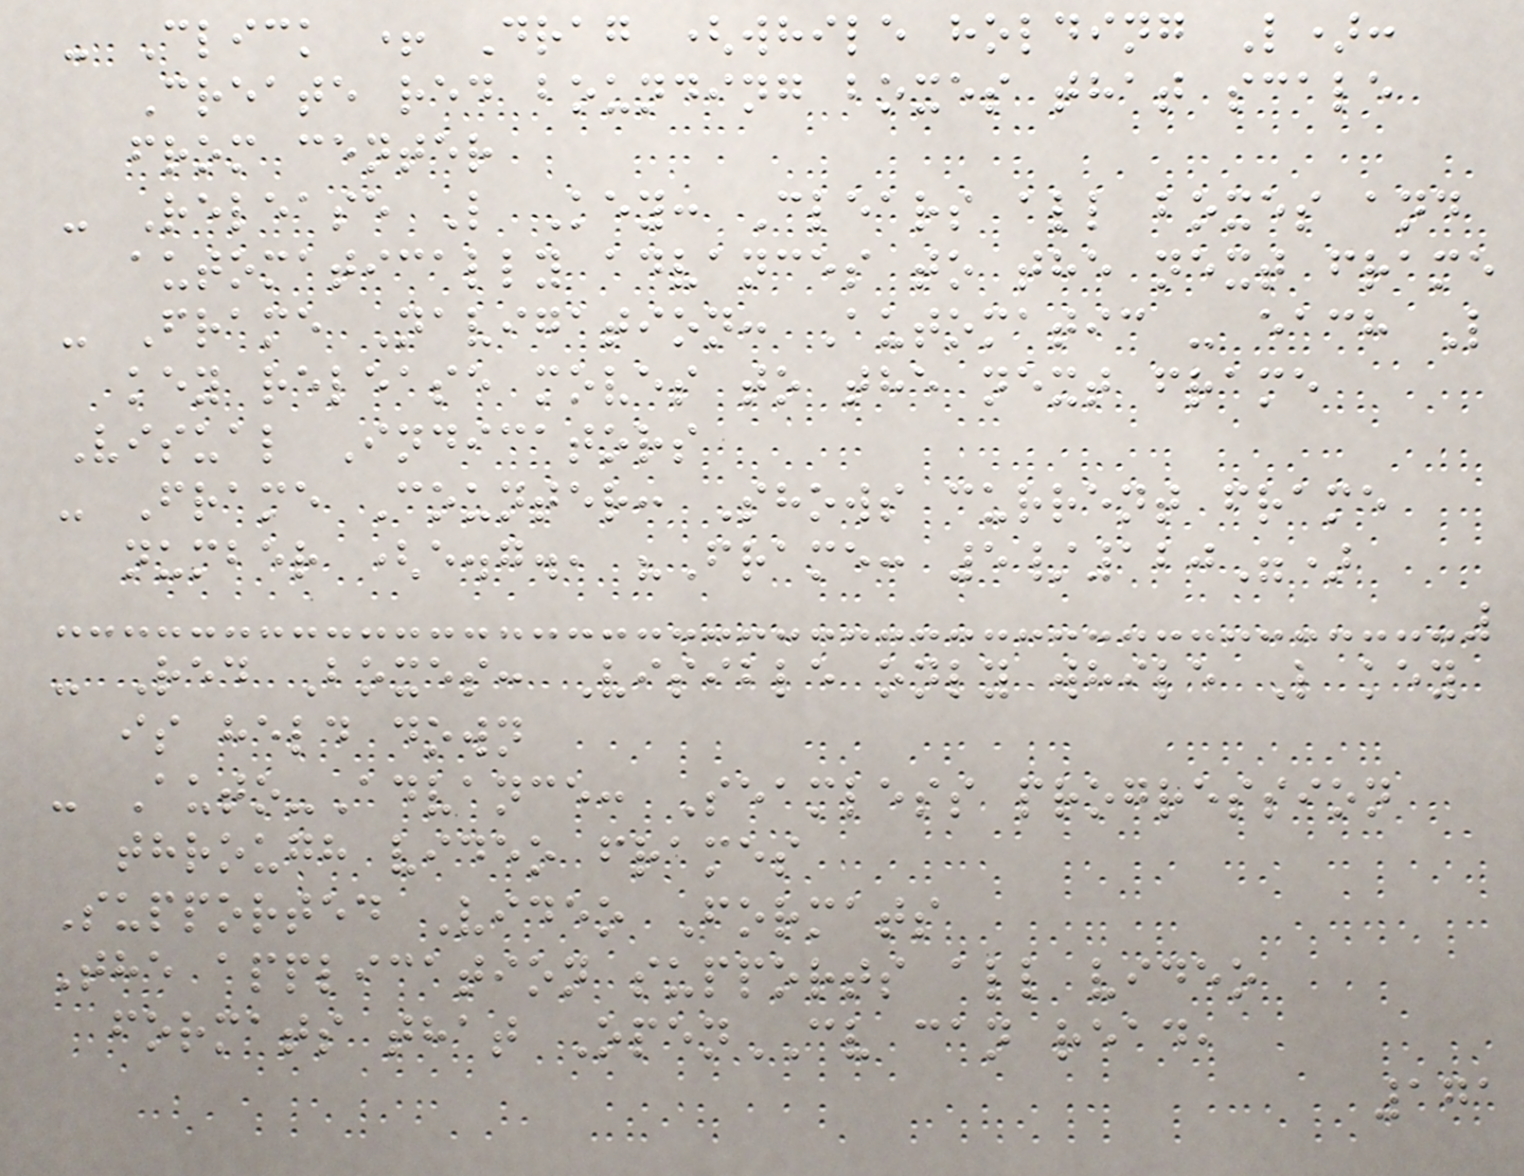- Click + Drag (while holding L):
Create red bounding boxes that scale
from center
- Release L Key: Clears all boxes and
automatically advances to the next frame
- Frame Navigation: Automatic - each L
key release moves to the next frame
Visual Indicators
- Frame Counter: Shows current frame
number (e.g., "Frame: 5/120")
- Red Boxes: Visible only while L key
is held down
- Auto-Advance: Seamless progression
through video frames
Supported Video Formats
The application supports all video
formats that OpenCV can read,
171
